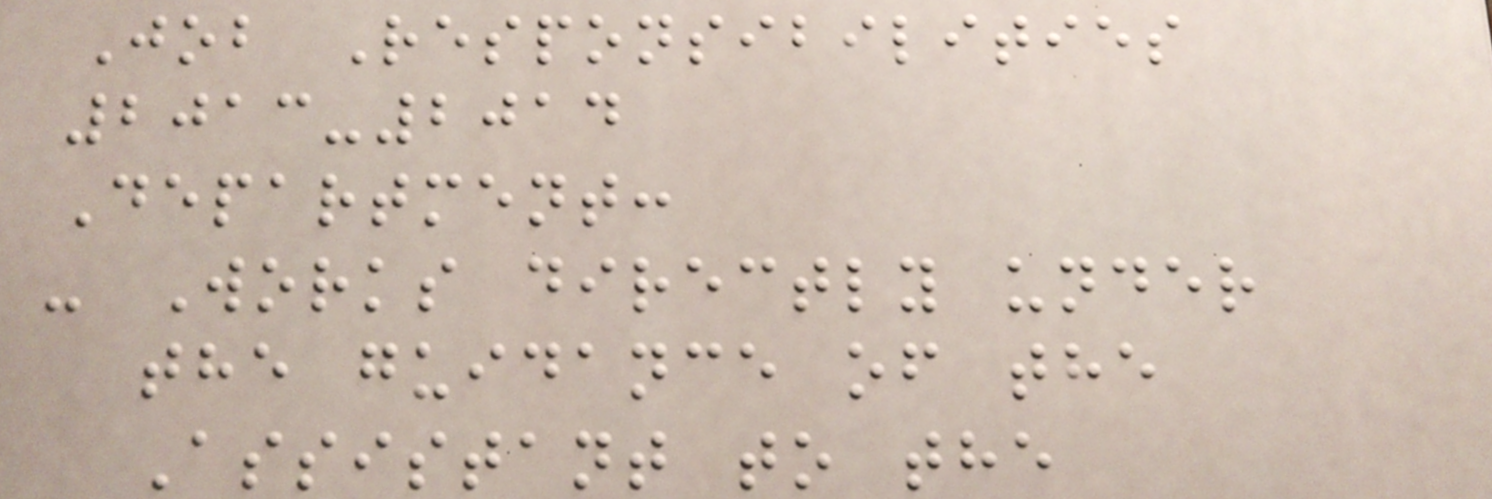Job Responsibilities
2013-2014
Department:
- Works directly under
the guidance of the
Assistant to the
